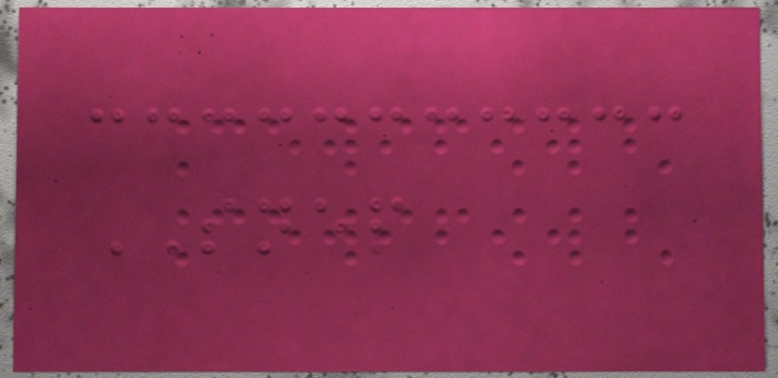SNEP
